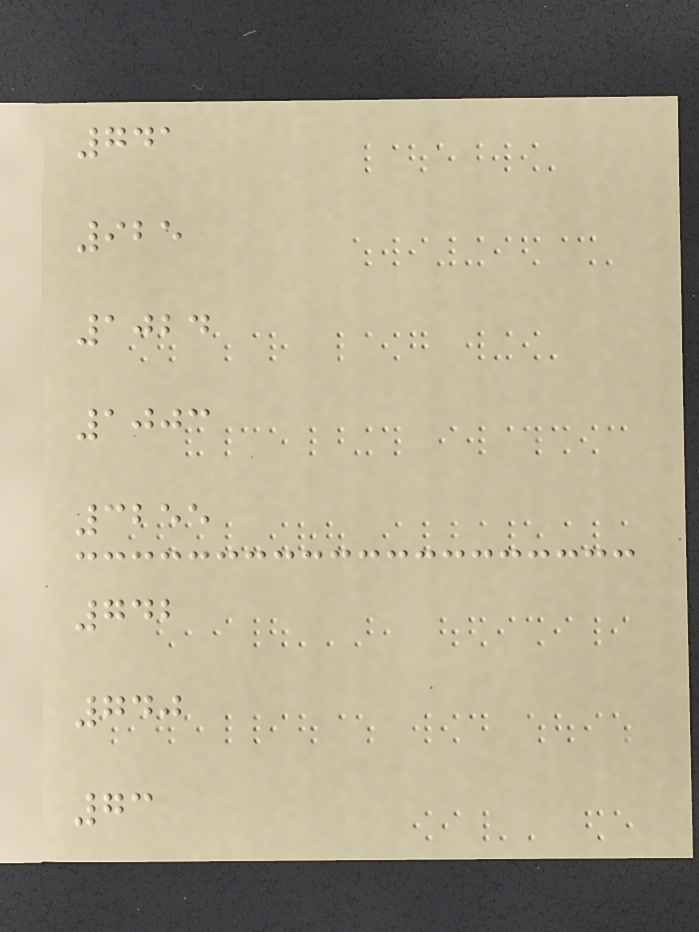741
925
1024
1003
3255
742
740
73
